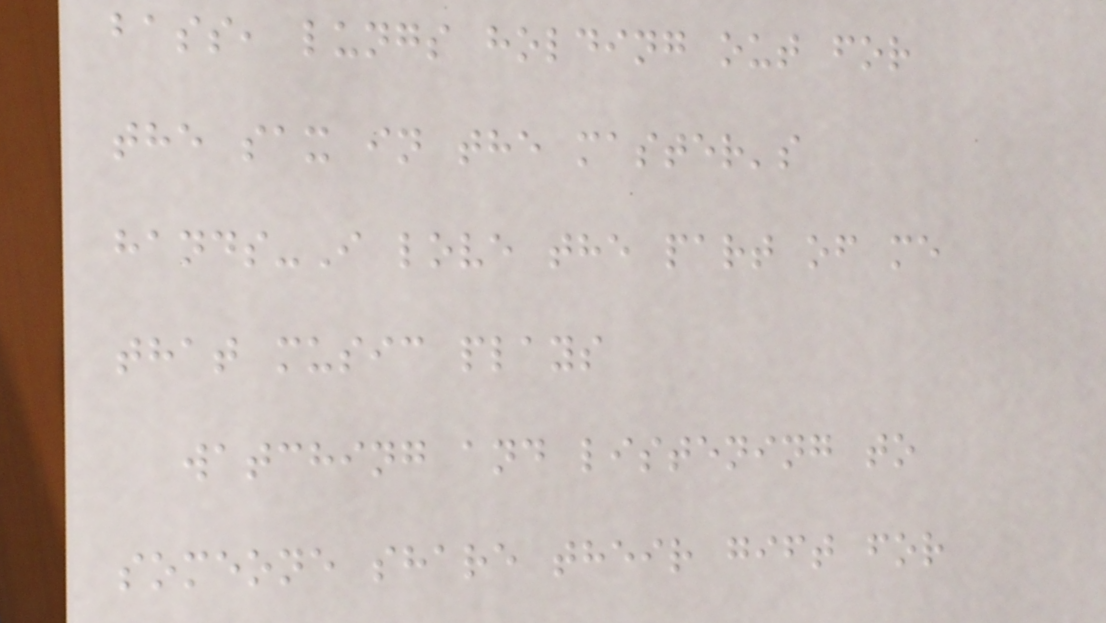bass, lungs holding out for
the sax in the master's
hands-I love the part of me
that music plays
watching and listening to
someone share their gift for
